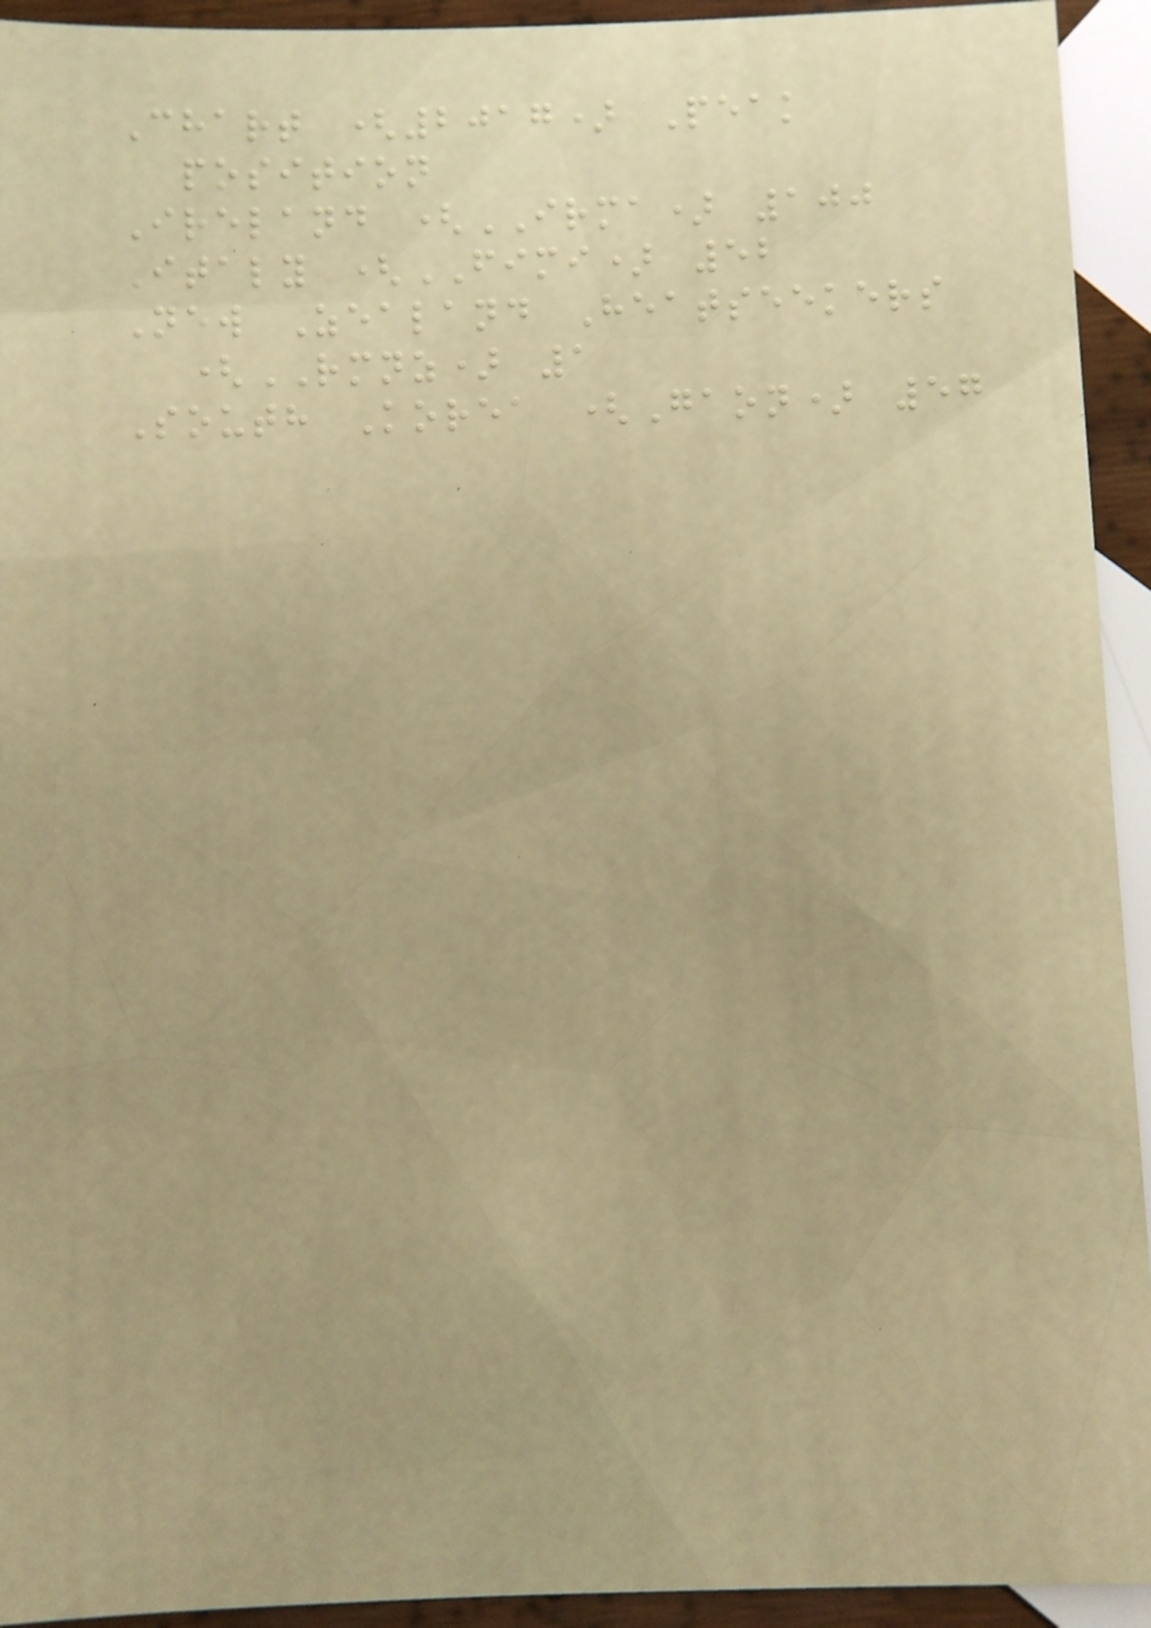Chart (2017) Peak
position
Ireland (IRMA) 100
Italy (FIMI) 52
New Zealand Heatseekers
(RMNZ) 1
South Korea (Gaon) 57
